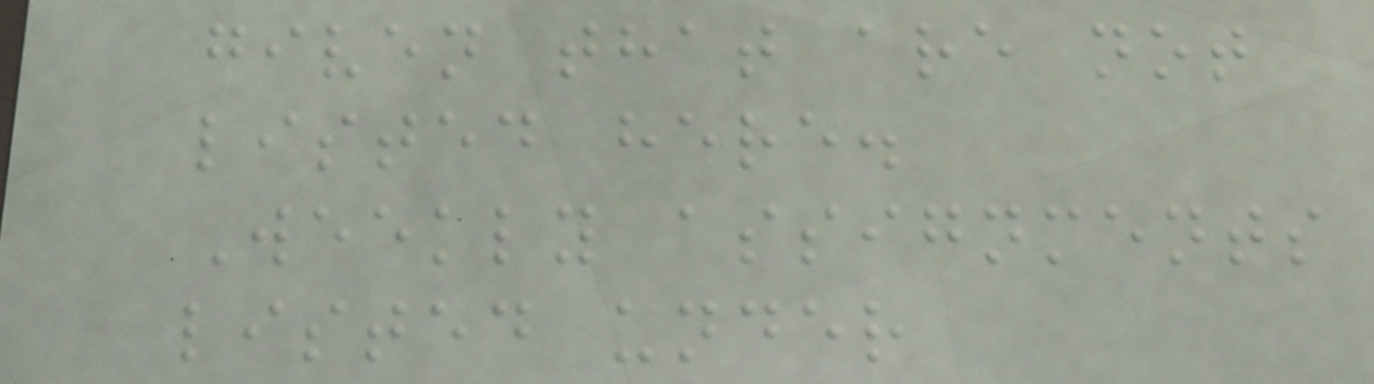given that are not
listed here.
Weekly assignments
listed under
